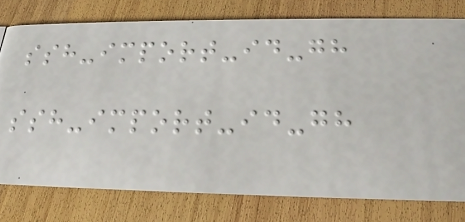ssh-import-id-gh
ssh-import-id-gh
